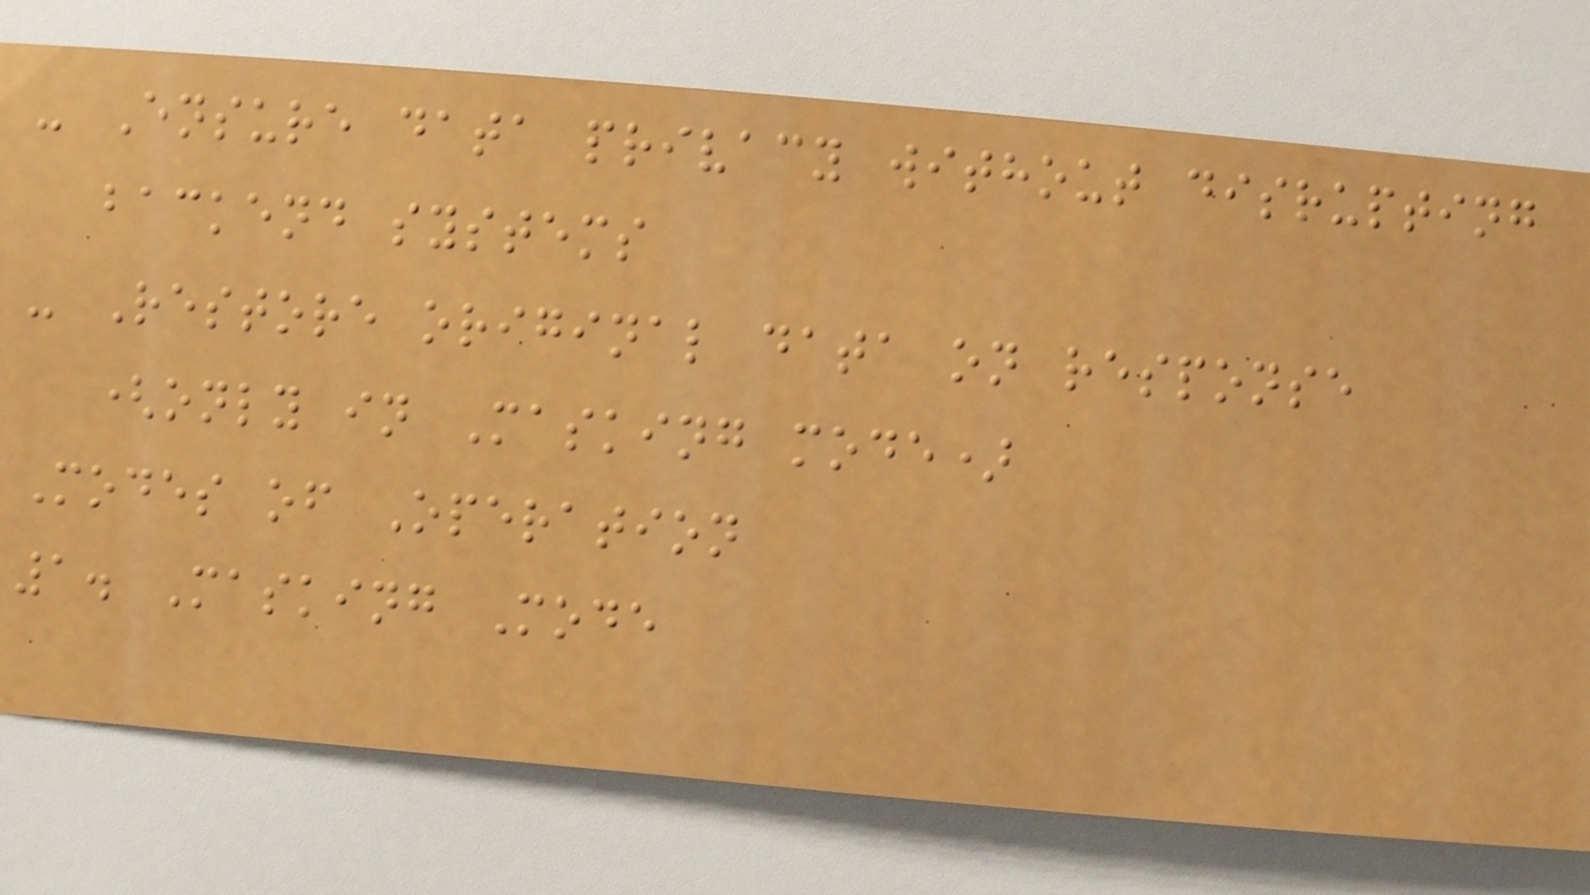- Ensure data privacy without disrupting
backend systems
- Restore original data on response
(only in Masking mode)
Modes of Operation
1. Masking Mode
